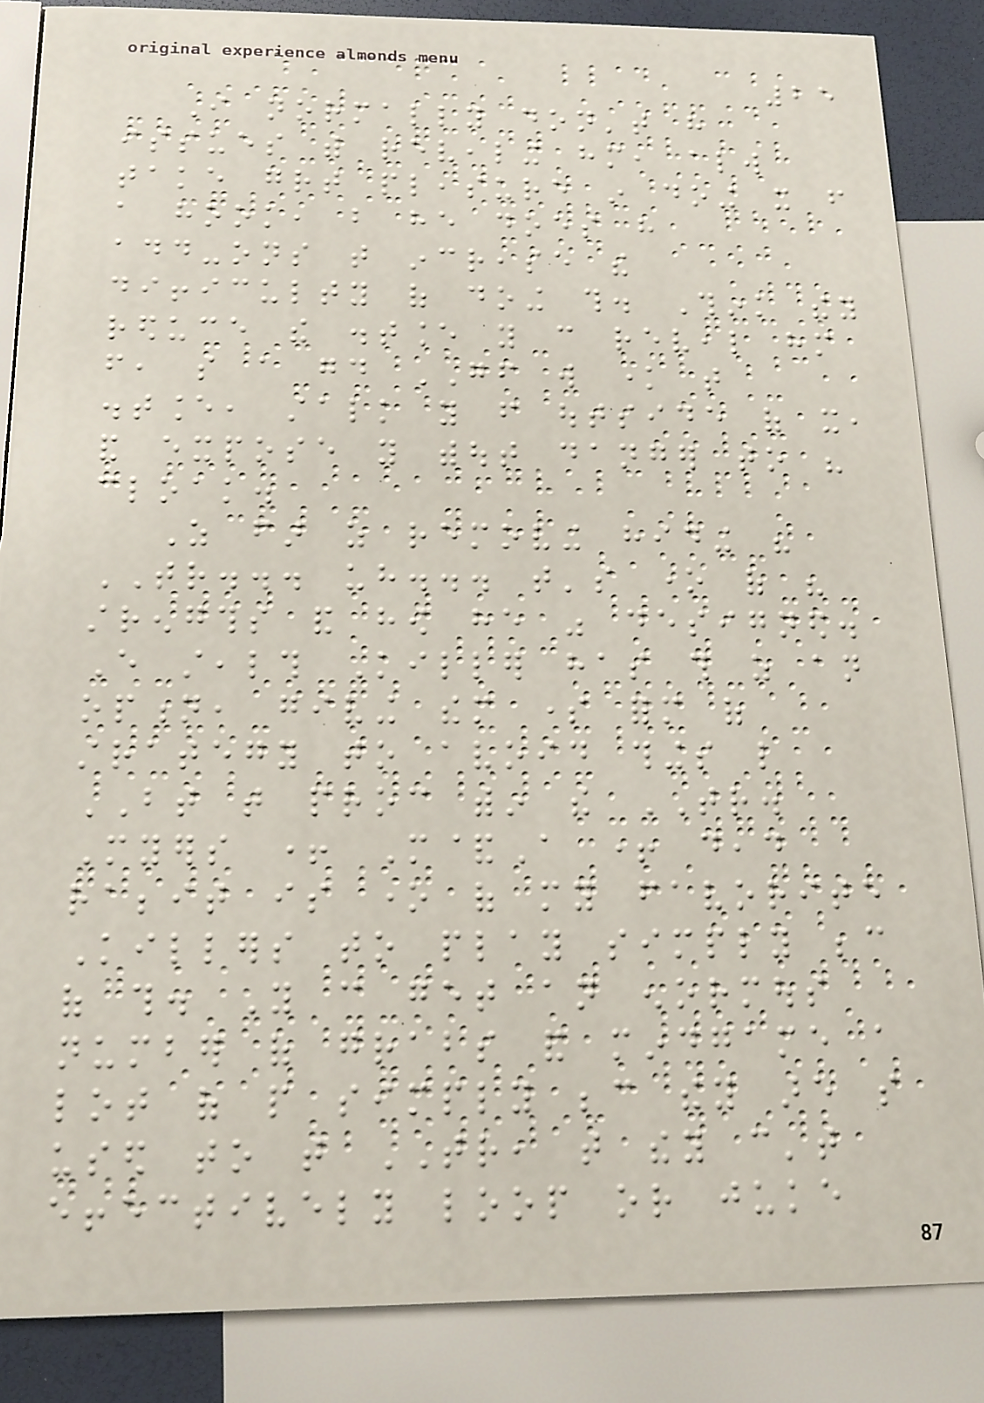25
I normally don't have
issues with revealing him, always
take great pleasure in doing it from
a hook, but he does have
add-ons that increase the
difficulty of doing this. Think they
reduce the distance you can reveal him
from, so a good GF will know that
distance, stalk you from outside of it,
and expose you without danger to his
cloak.
As far as removing hiding his
TR... uh... that's one of his
strengths and how he was designed.
Every stealth Killer has this as an
option, giving them some form of
strategy to avoid things like
BT that proc within the TR.
Myers + M&A + dead
rabbit is one of my favorite
Killers to play simply because
of this. You can get an enormous
number of grabs and mindgame a
lot of people simply because they are so
used to that TR, that they can't
effectively loop or juke
